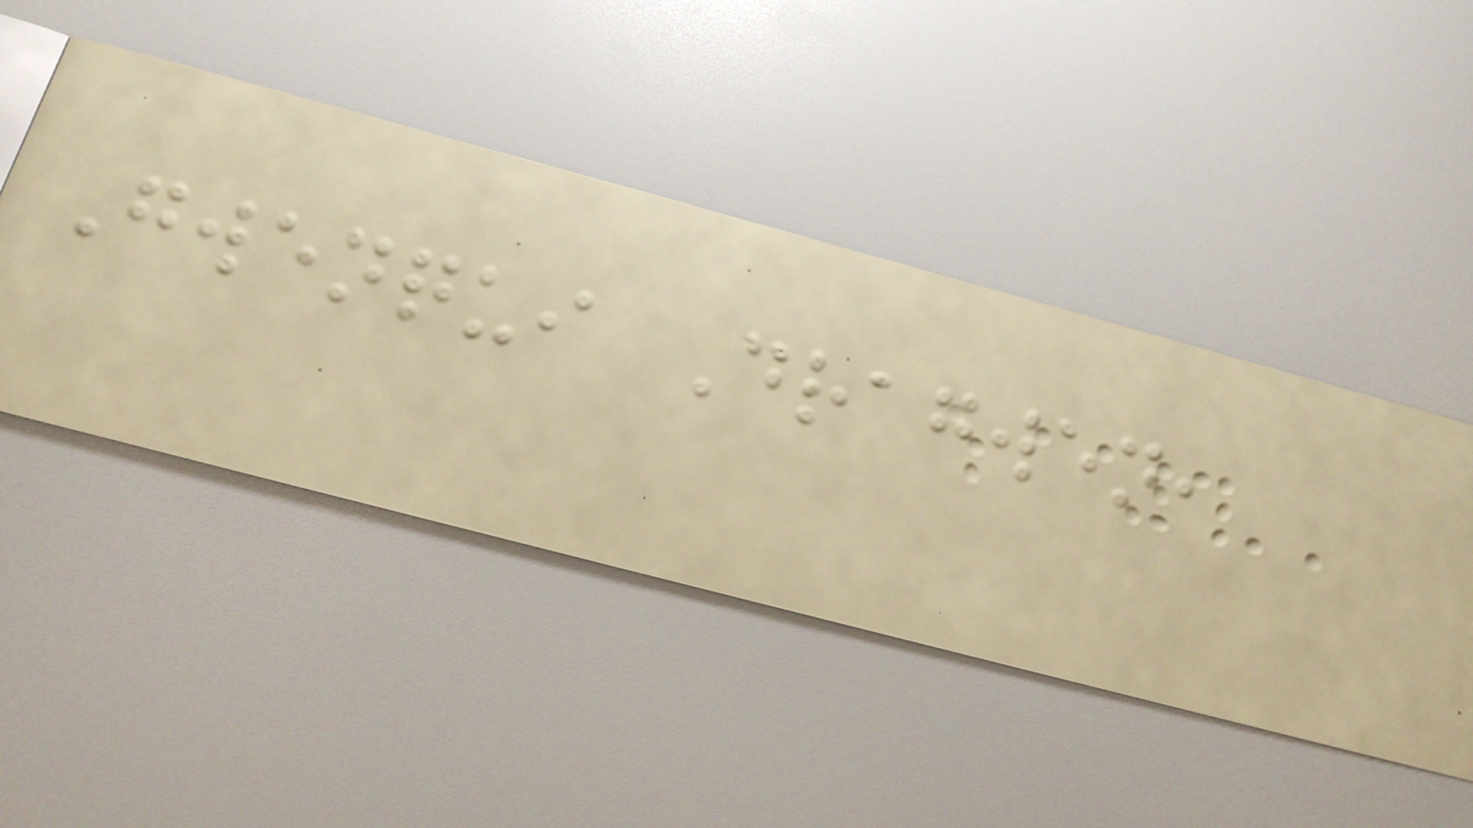Gwenqui Dragwen,
